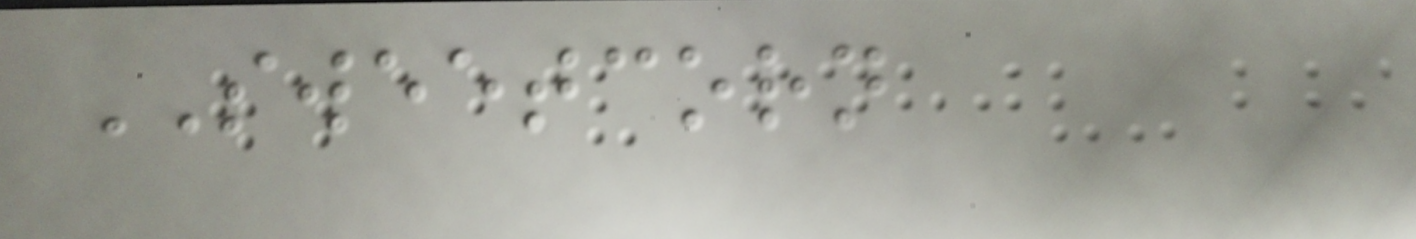SWEETCORN
